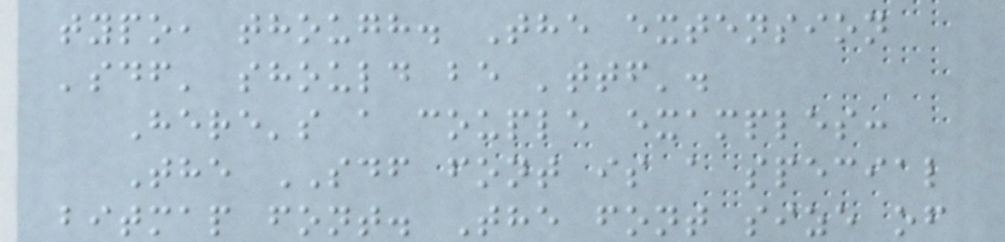typo, though. The extension
'sdf' should be 'ttf'.
Here's a couple examples:
The SDF font is a special
bitmap font. The font size of
